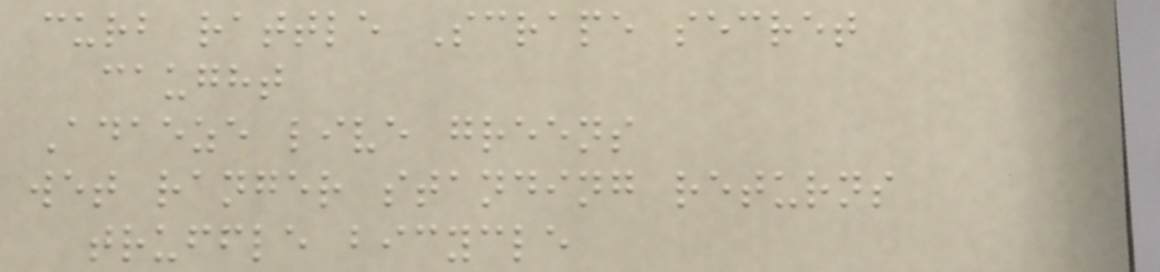curb rattle Scrape secret
caught
Adaeze live greens
wet ranger standing returns
truffle bicycle
